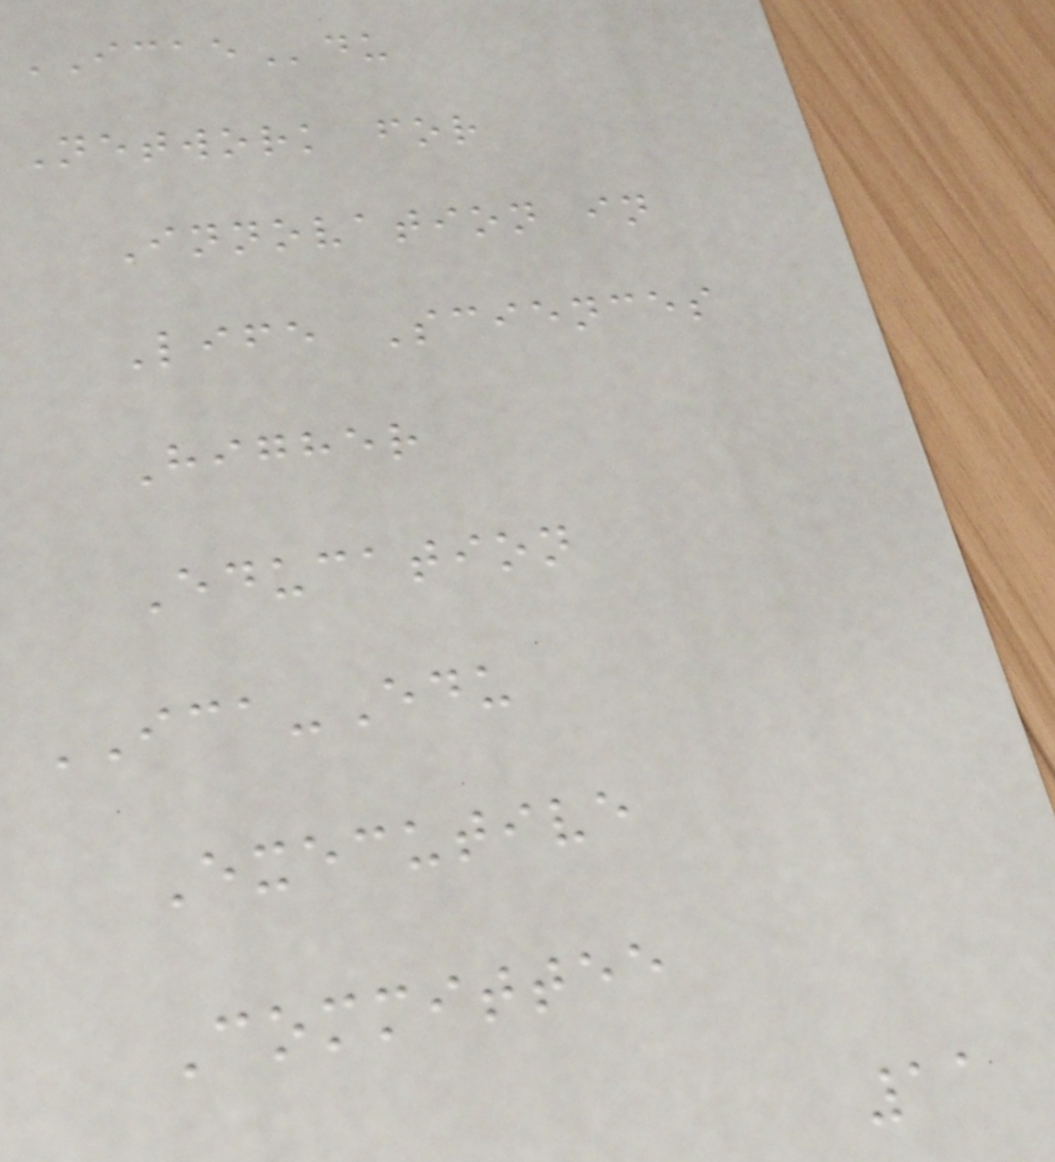ICAEdu
Network for
Innovation in
Life Sciences
Higher
Education
ICA-Edu
Executive
Committee
11
